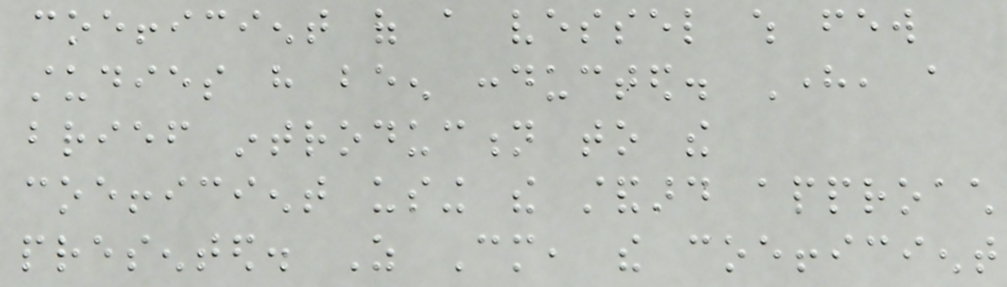coefficient of a vessel which few
studies have been conducted. Here, a
brief introduction to the
coefficient using the standard approach
presented. As Cm, the coefficient
